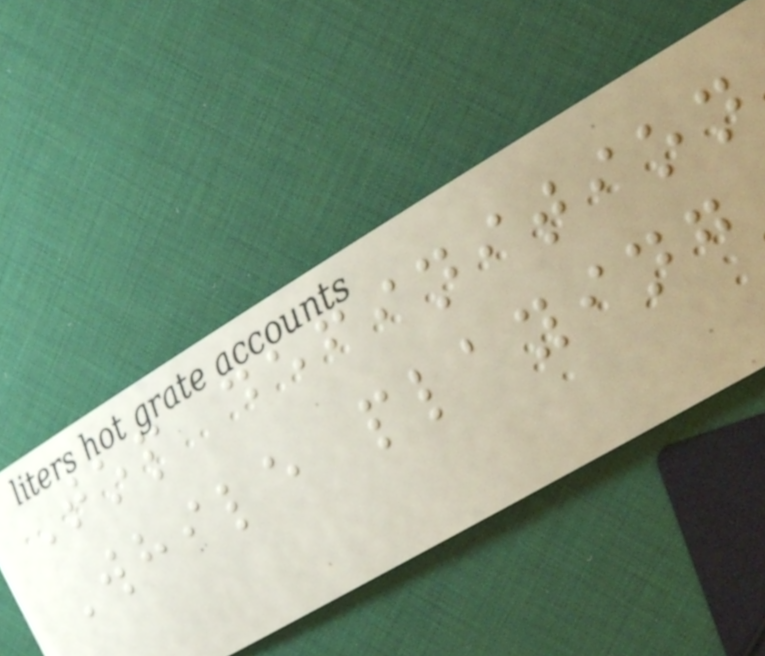Top definition
While playing
